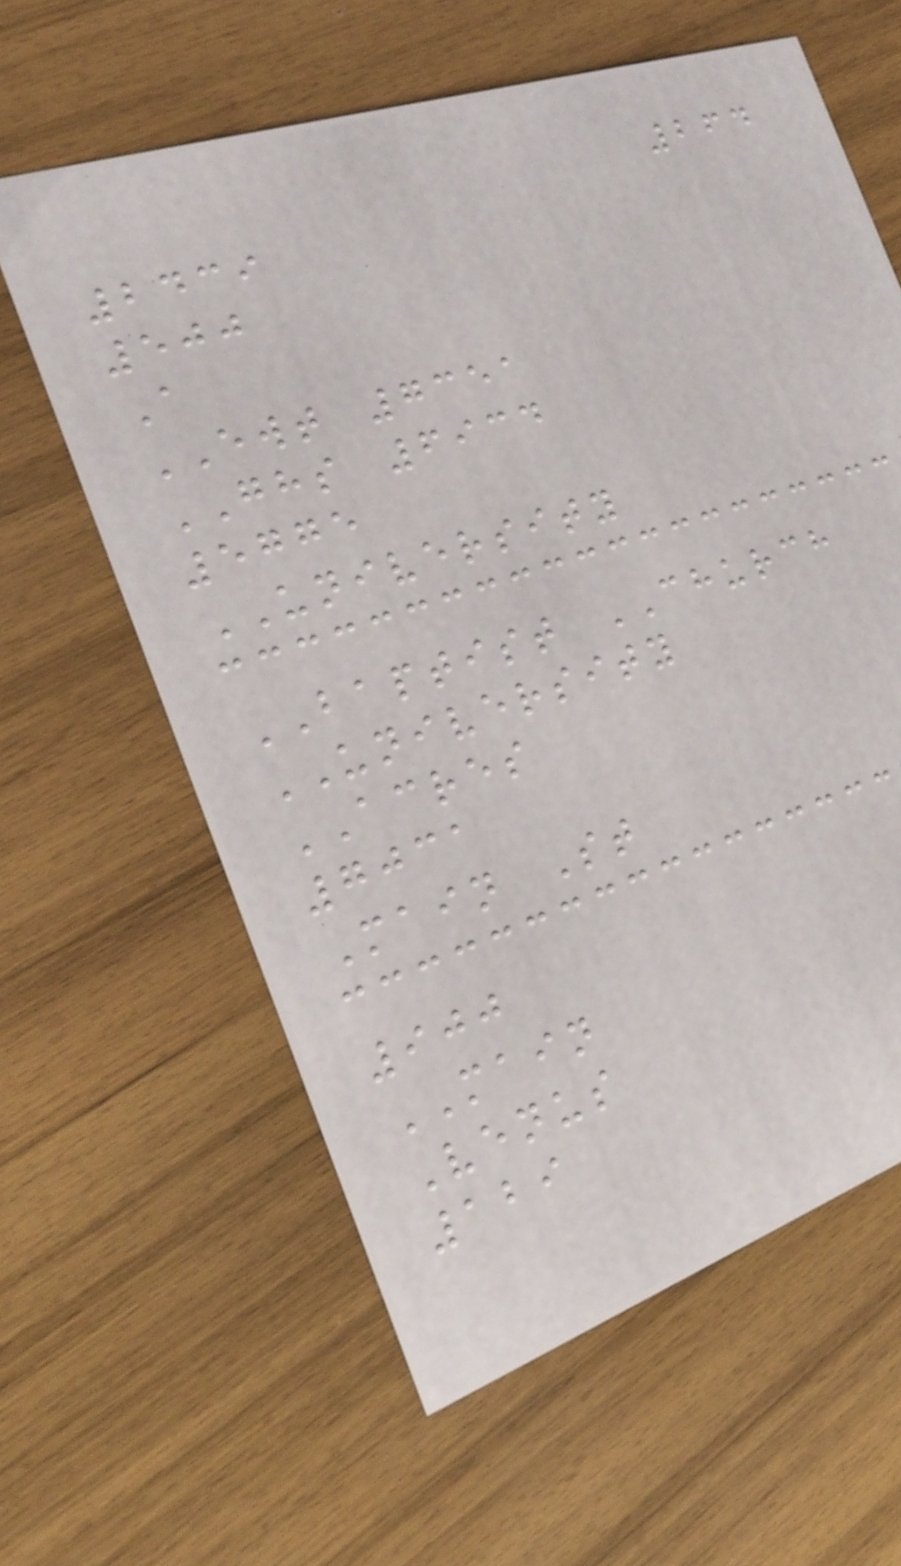264
2439
500
A
EWT 7351
GHS 6934
5775
UNIVERSITY
BAPTIST CHURCH
UNIVERSITY
ACRES
7031
Main St
900
MAIN
Venus
129
